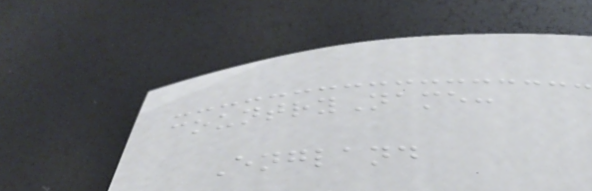countryName:
England
